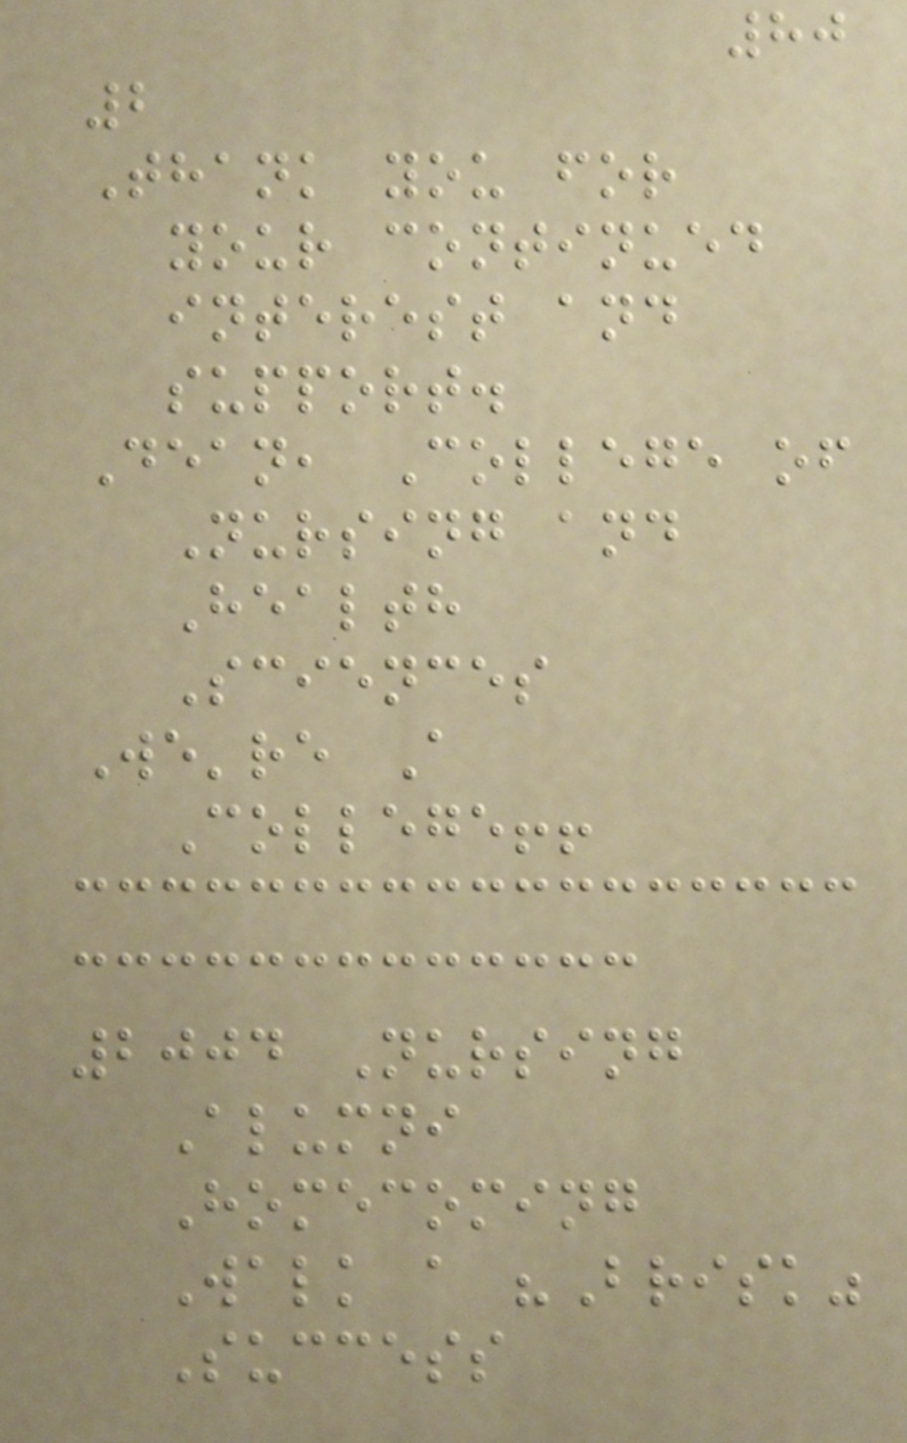80
2
Thank you for
your continued
interest and
support.
Dean, College of
Nursing and
Health
Sciences
We're A
College!!
2004 Nursing
Alumni
Homecoming
Walk a "Brisk"
Success
